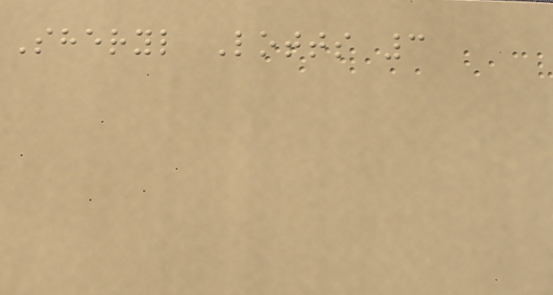Sheryl Lotts 3
